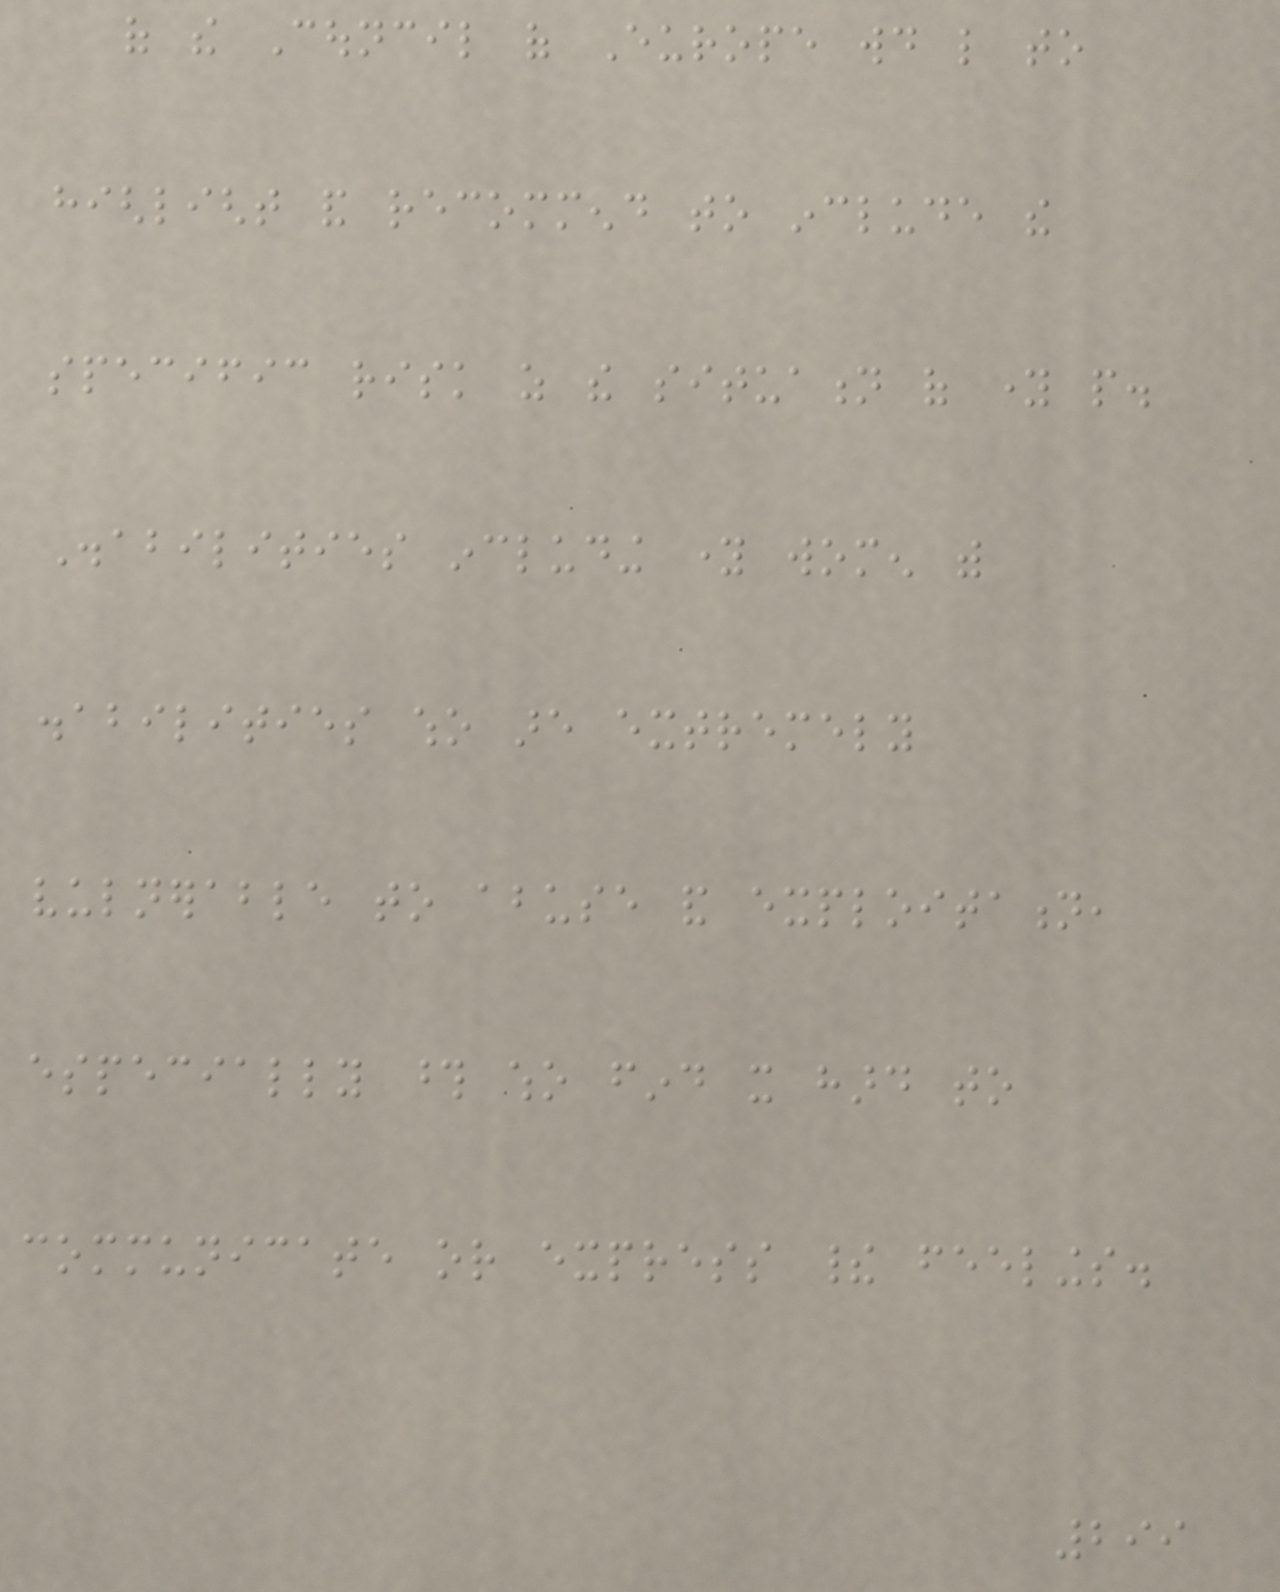of the Council of Europe would like to
highlight and recommend to include the
specific risk as the situation of young people.
Disabilities including young women with
disabilities who are extremely
vulnerable to abuse and exploitation,
especially those who find it hard to
communicate or express their feelings.
299
